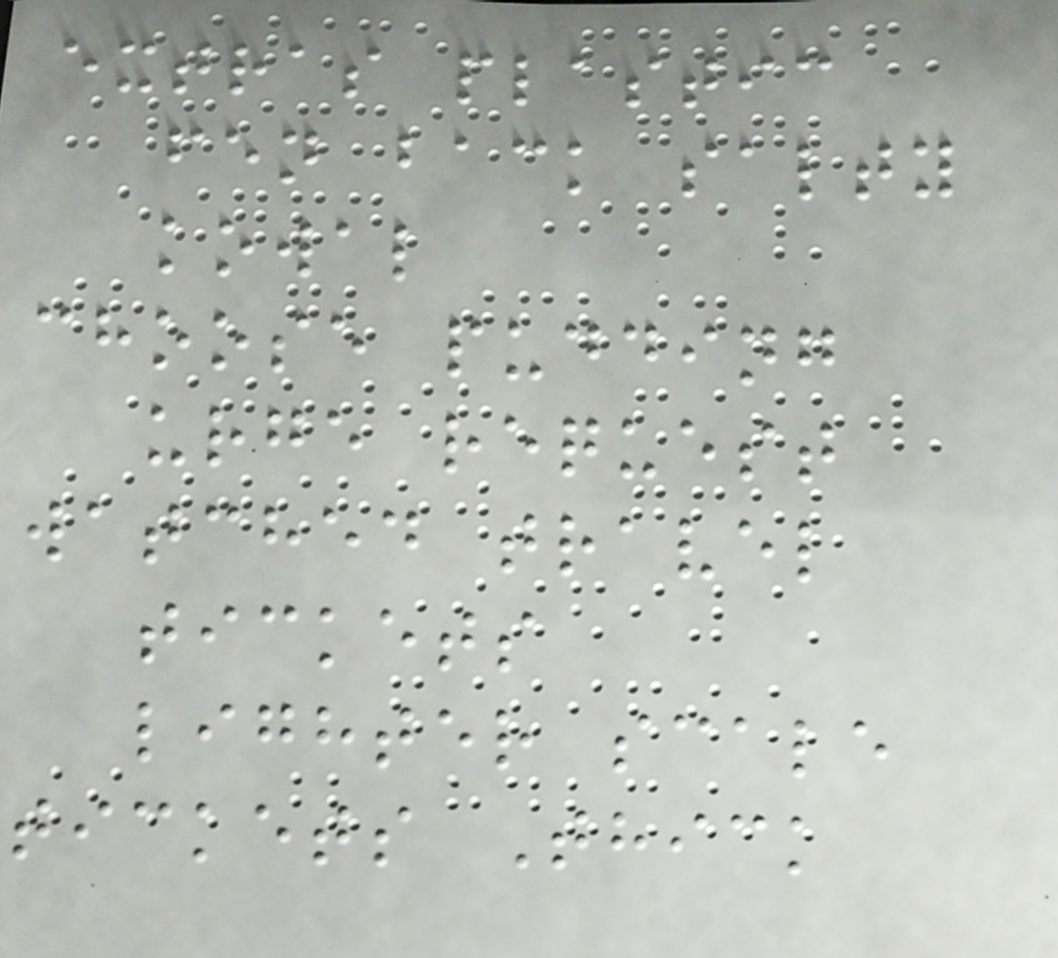extras plastic
fen back salty
kowal
choose pudding
urge request
watched travel
tickets
lighter scale
tickets Thick
